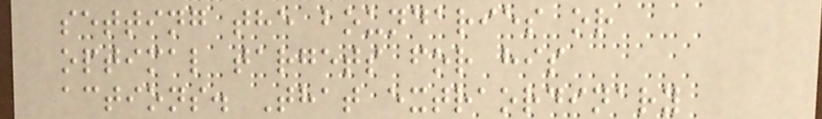setting the boundaries or
optimal targets for his
actions. That extraordinary
